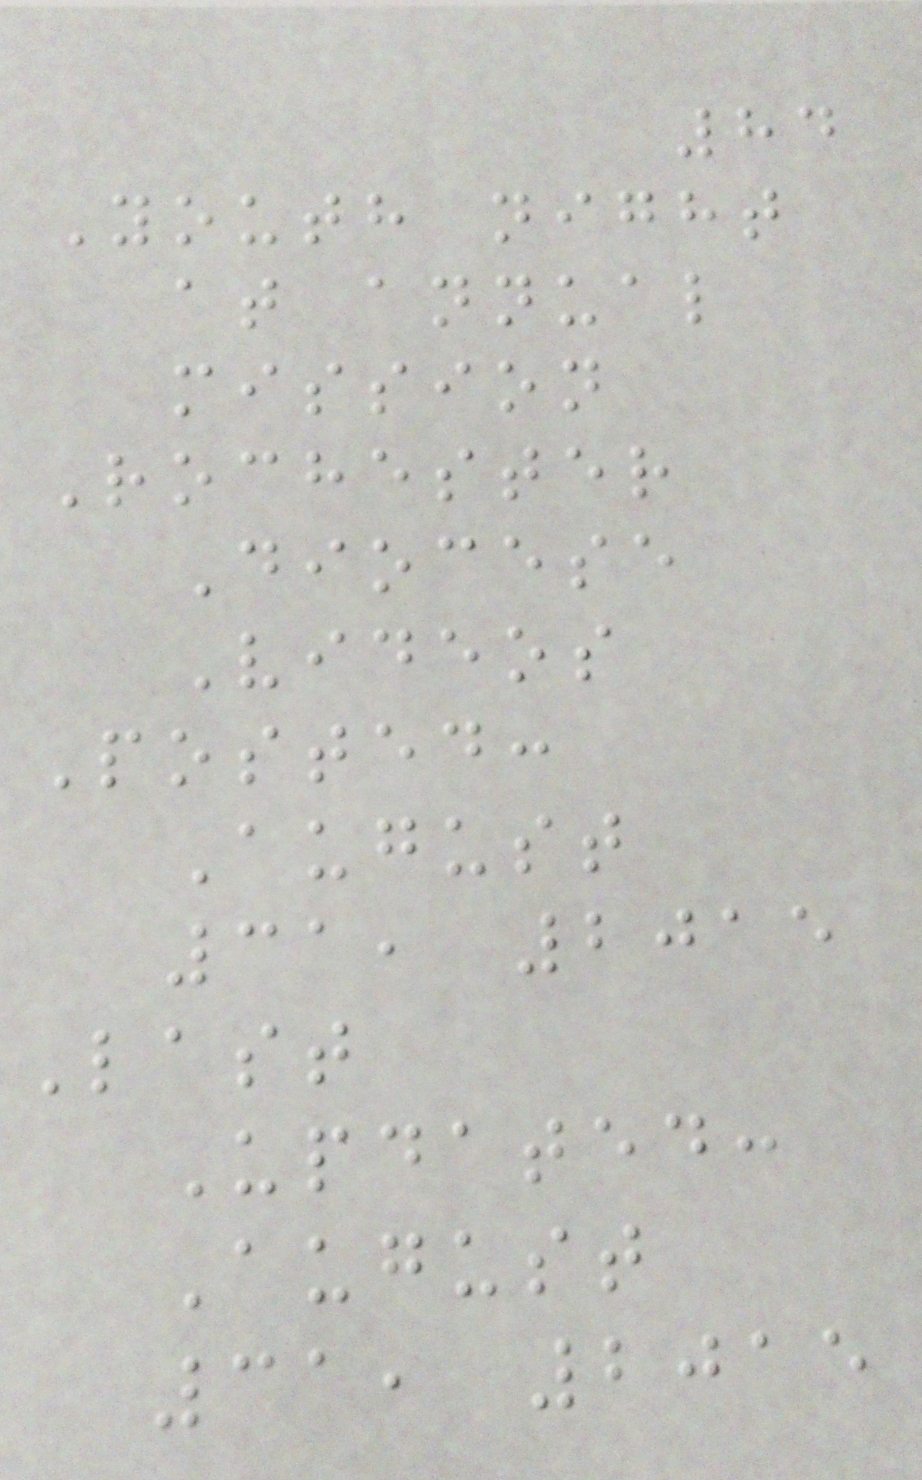84
Youth night
at annual
mission
Rochester
Diocese
Videos
Posted:
August
31, 2015
Last
Updated:
August
31, 2015
